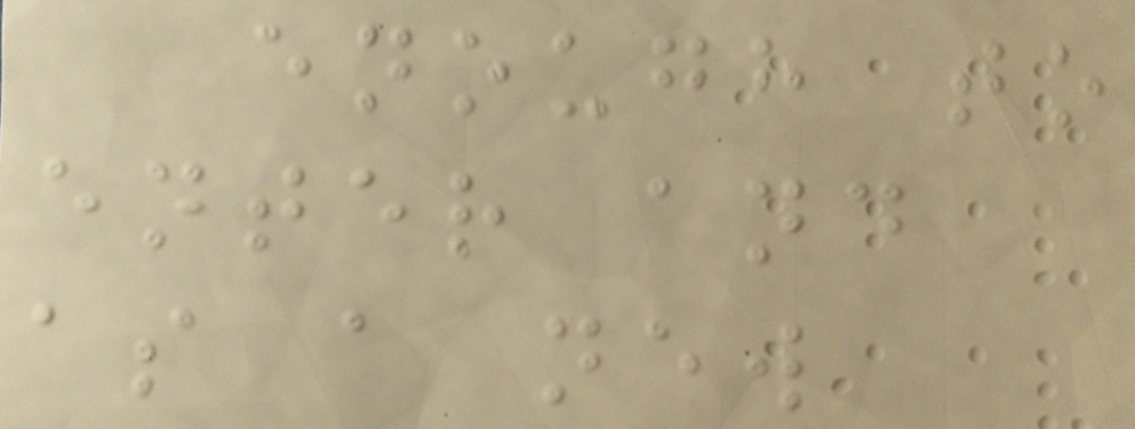enough to
enter and
as a new
